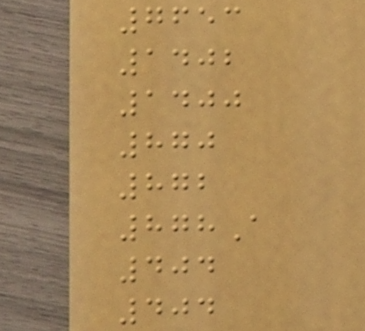7653
1402
1400
870
872
878A
404
404
